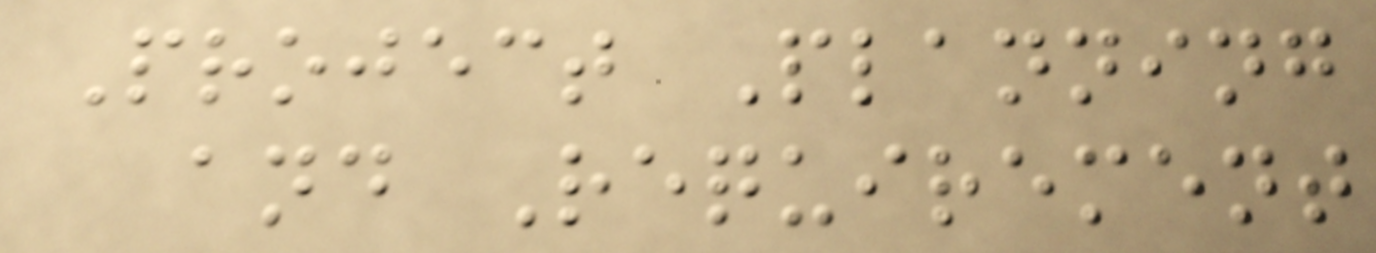Project Planning
and Requirement
